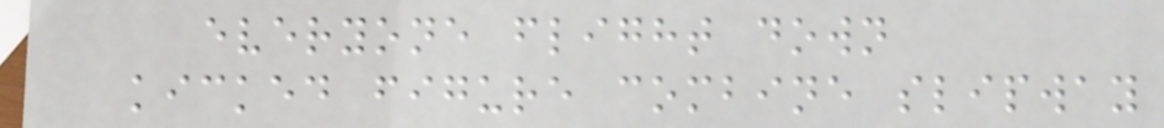everyone flight down
kicked figure combine slipway
